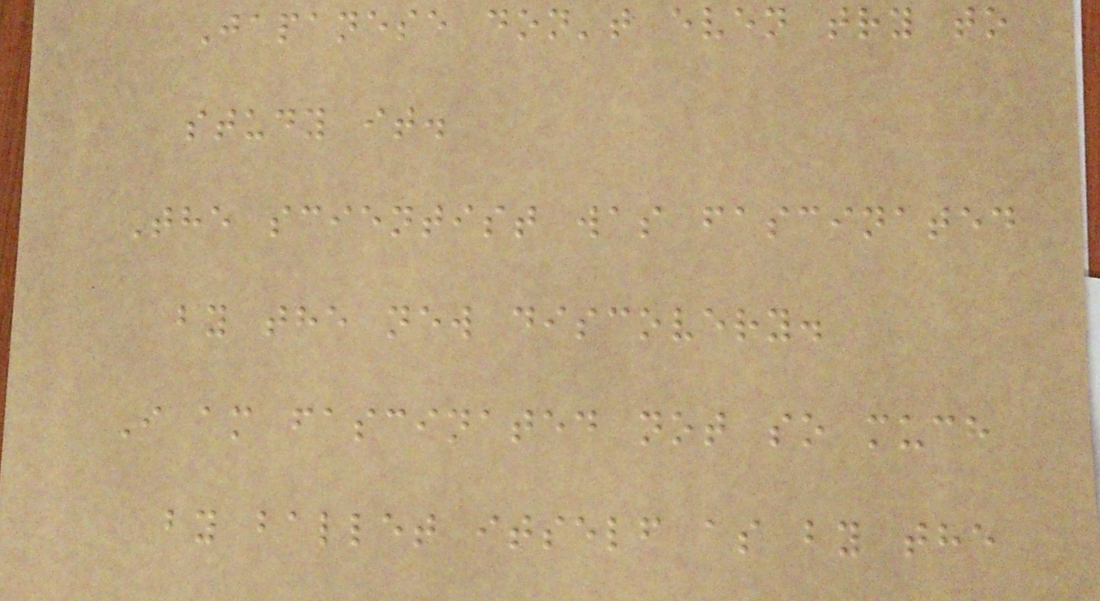Japanese don't even try to
study it.
The scientist was fascinated
by the new discovery.
I am fascinated not so much
by ballet itself as by the
